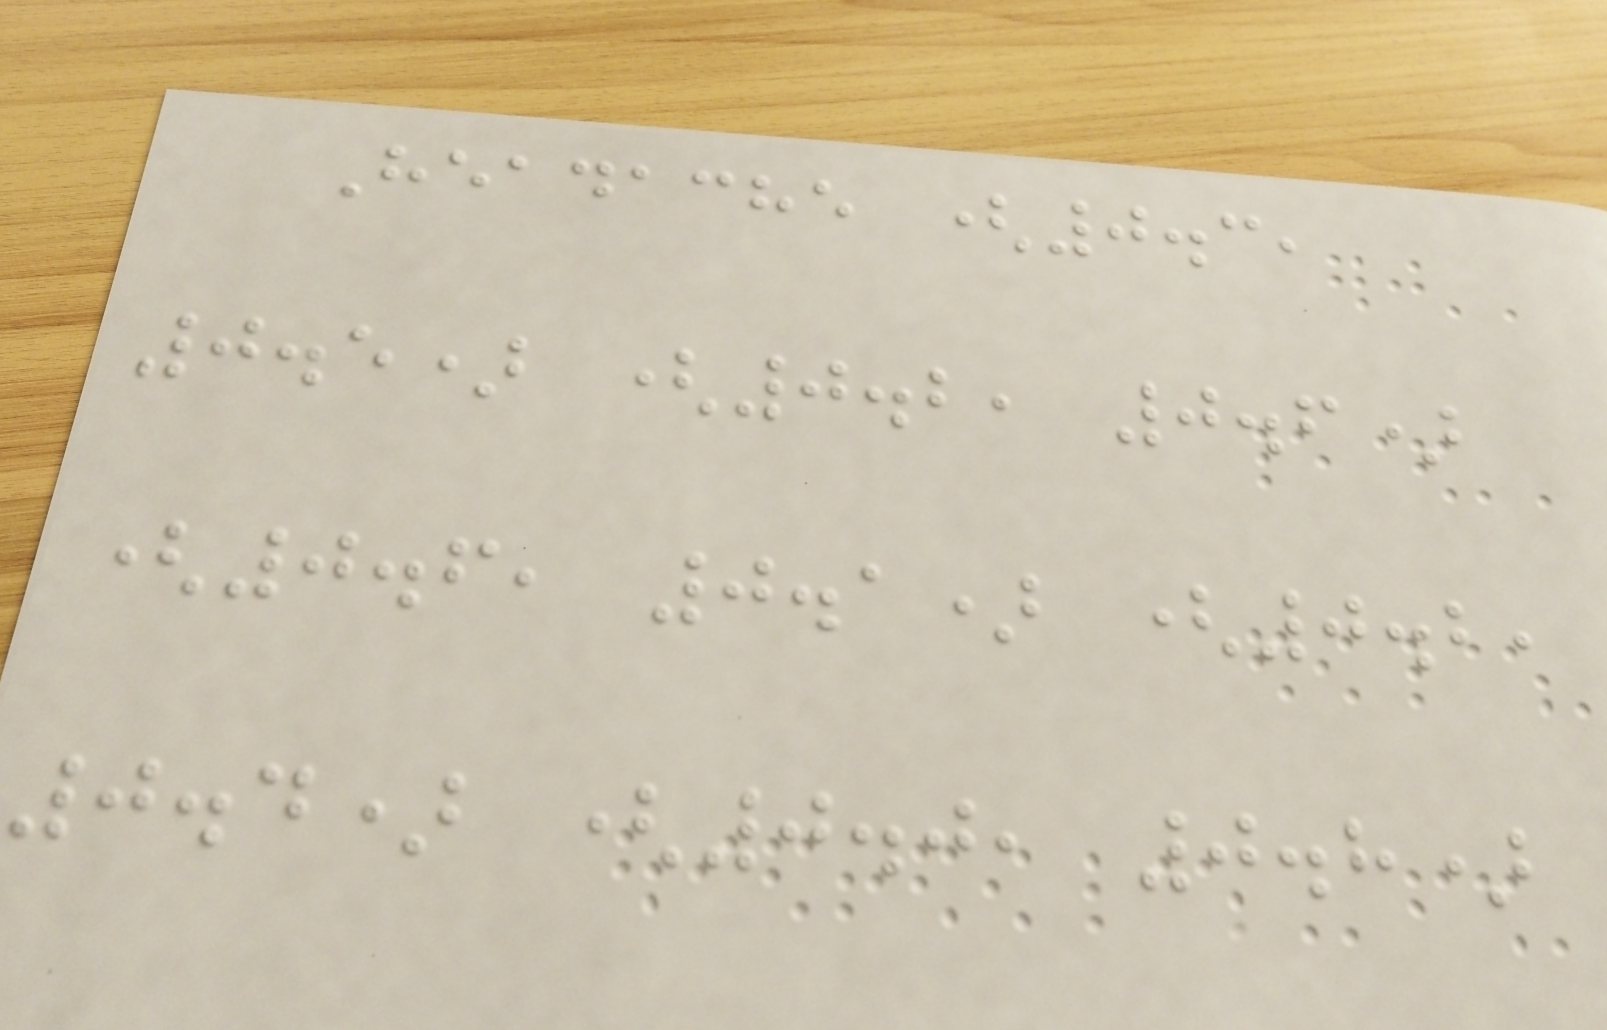Headache (0.3,
0.5) (0.2, 0.6)
(0.6, 0.1) (0.2,
0.4) (0.0, 0.8)
